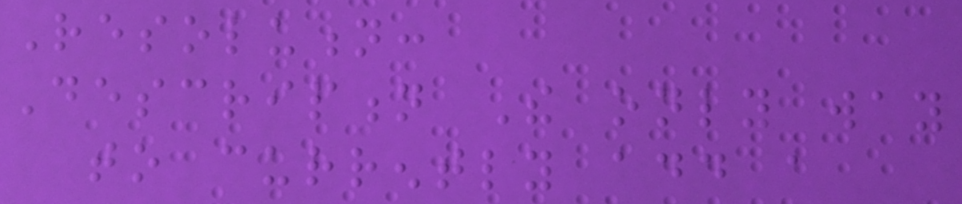Resolution:
Description The only way
to currently add a
